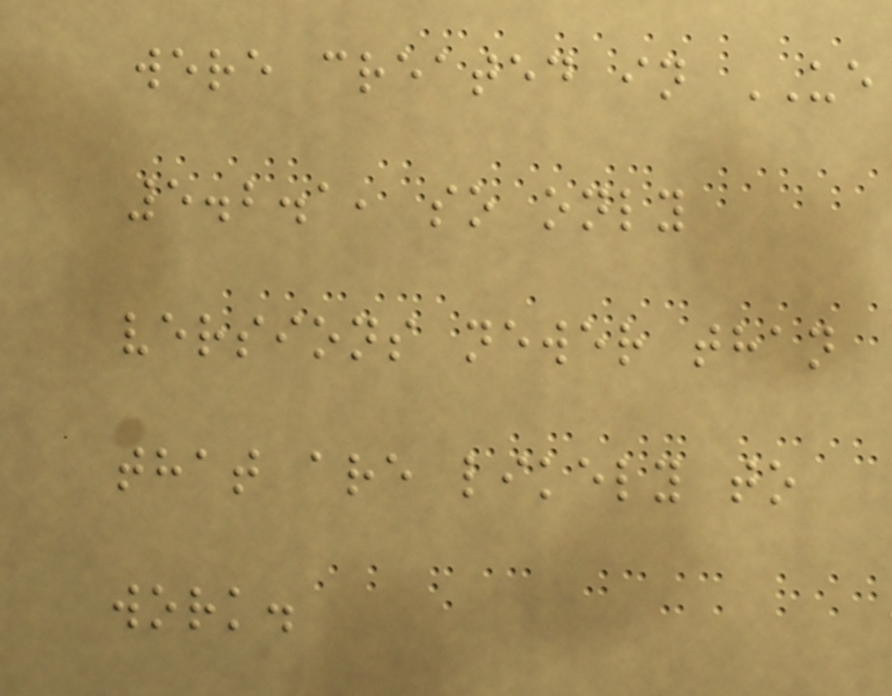were created in UE
5.2.1, so only
versions newer than
that are likely to
work.
